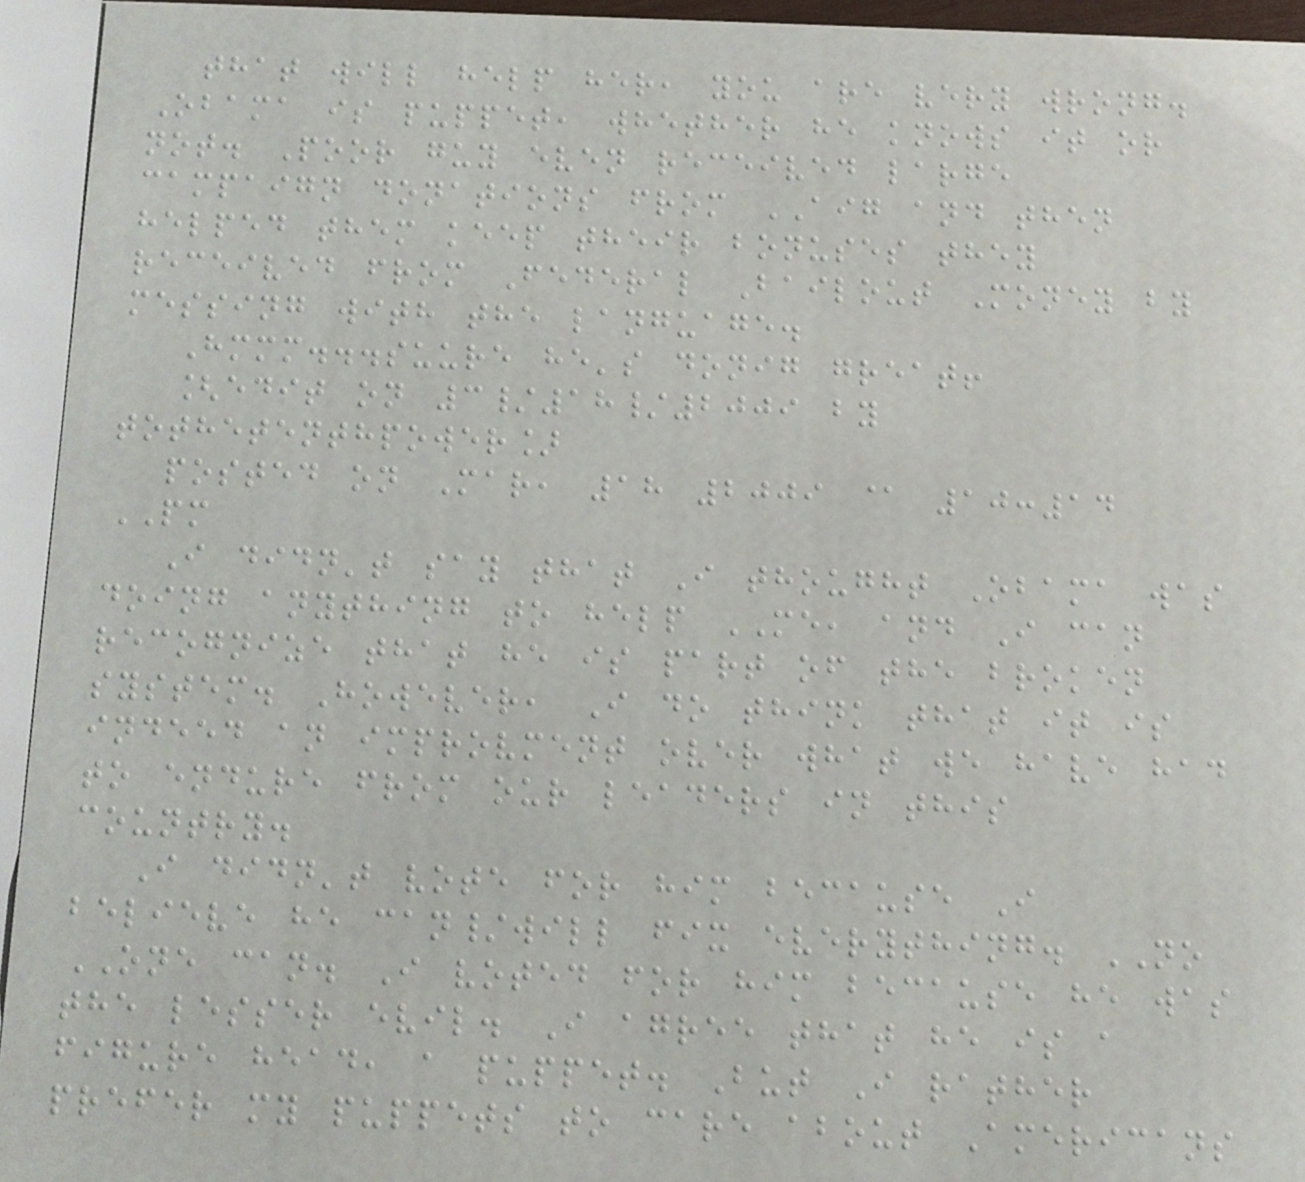that will help her, you are very wrong.
Obama is puppet, whether he knows it or
not. Poor guy even received large
campaign donations from AIG and then
helped them keep their bonuses they
received from Federal Bailout Money by
messing with the language.
Hmmm...suure he's donig great!
[edit on 3/18/2009 by
tothetenthpower]
posted on Mar, 18 2009 @ 10:14
PM
I didn't say that I thought Obama was
doing anything to help ME, and I can
recognize that he is part of the broken
system. However, I do think that it is
indeed an improvment over what we have had
to endure from our leaders in this
country.
I didn't vote for him because I
believe he can/will fix everything. NO
ONE can. I voted for him because he was
the lesser evil. I agree that he is a
figure head, a puppet. But I rather
prefer my puppets to care about Americans
